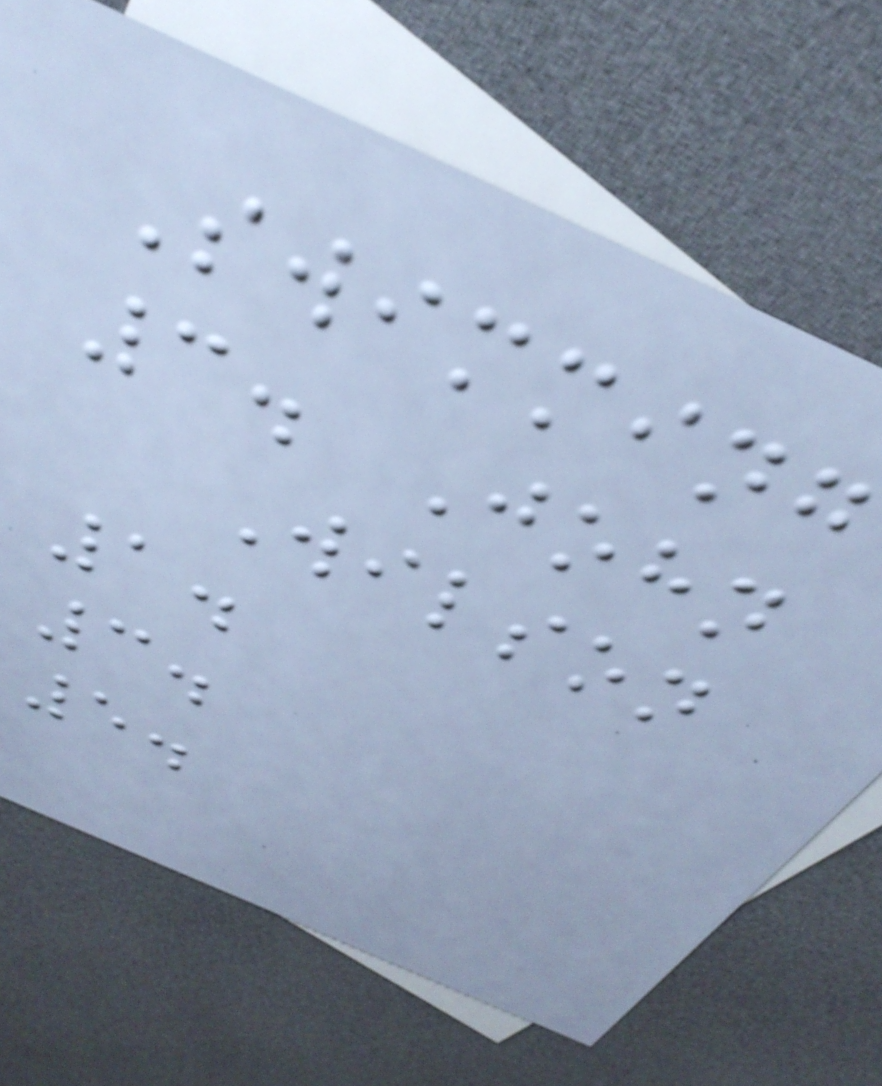Swimming
3. John
Wilson
1.
3.
5.
